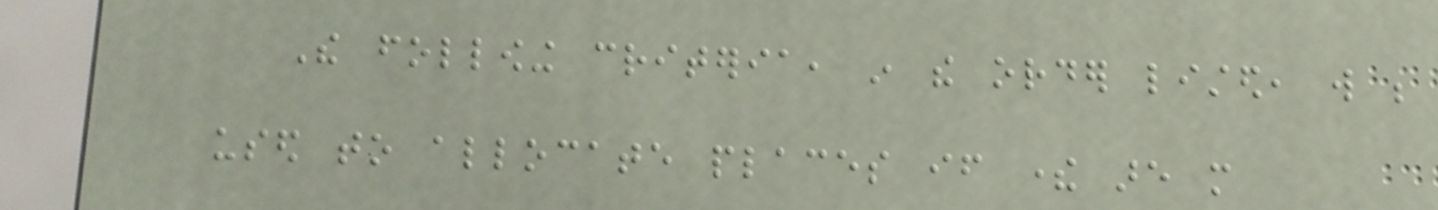The following criteria, in the order listed, will be
used to allocate places if there are more
